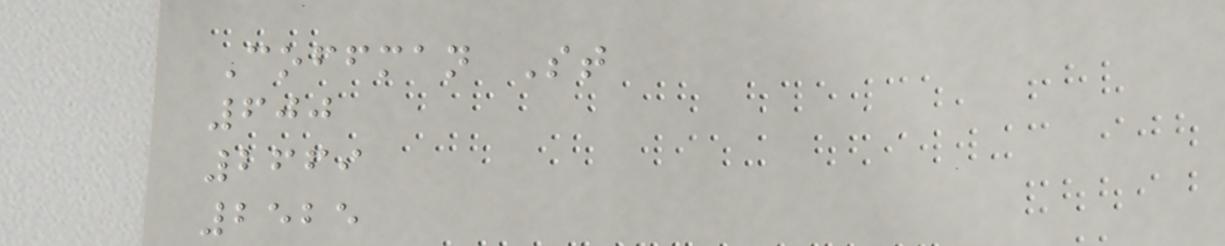Coffman St
600
2669
2525
